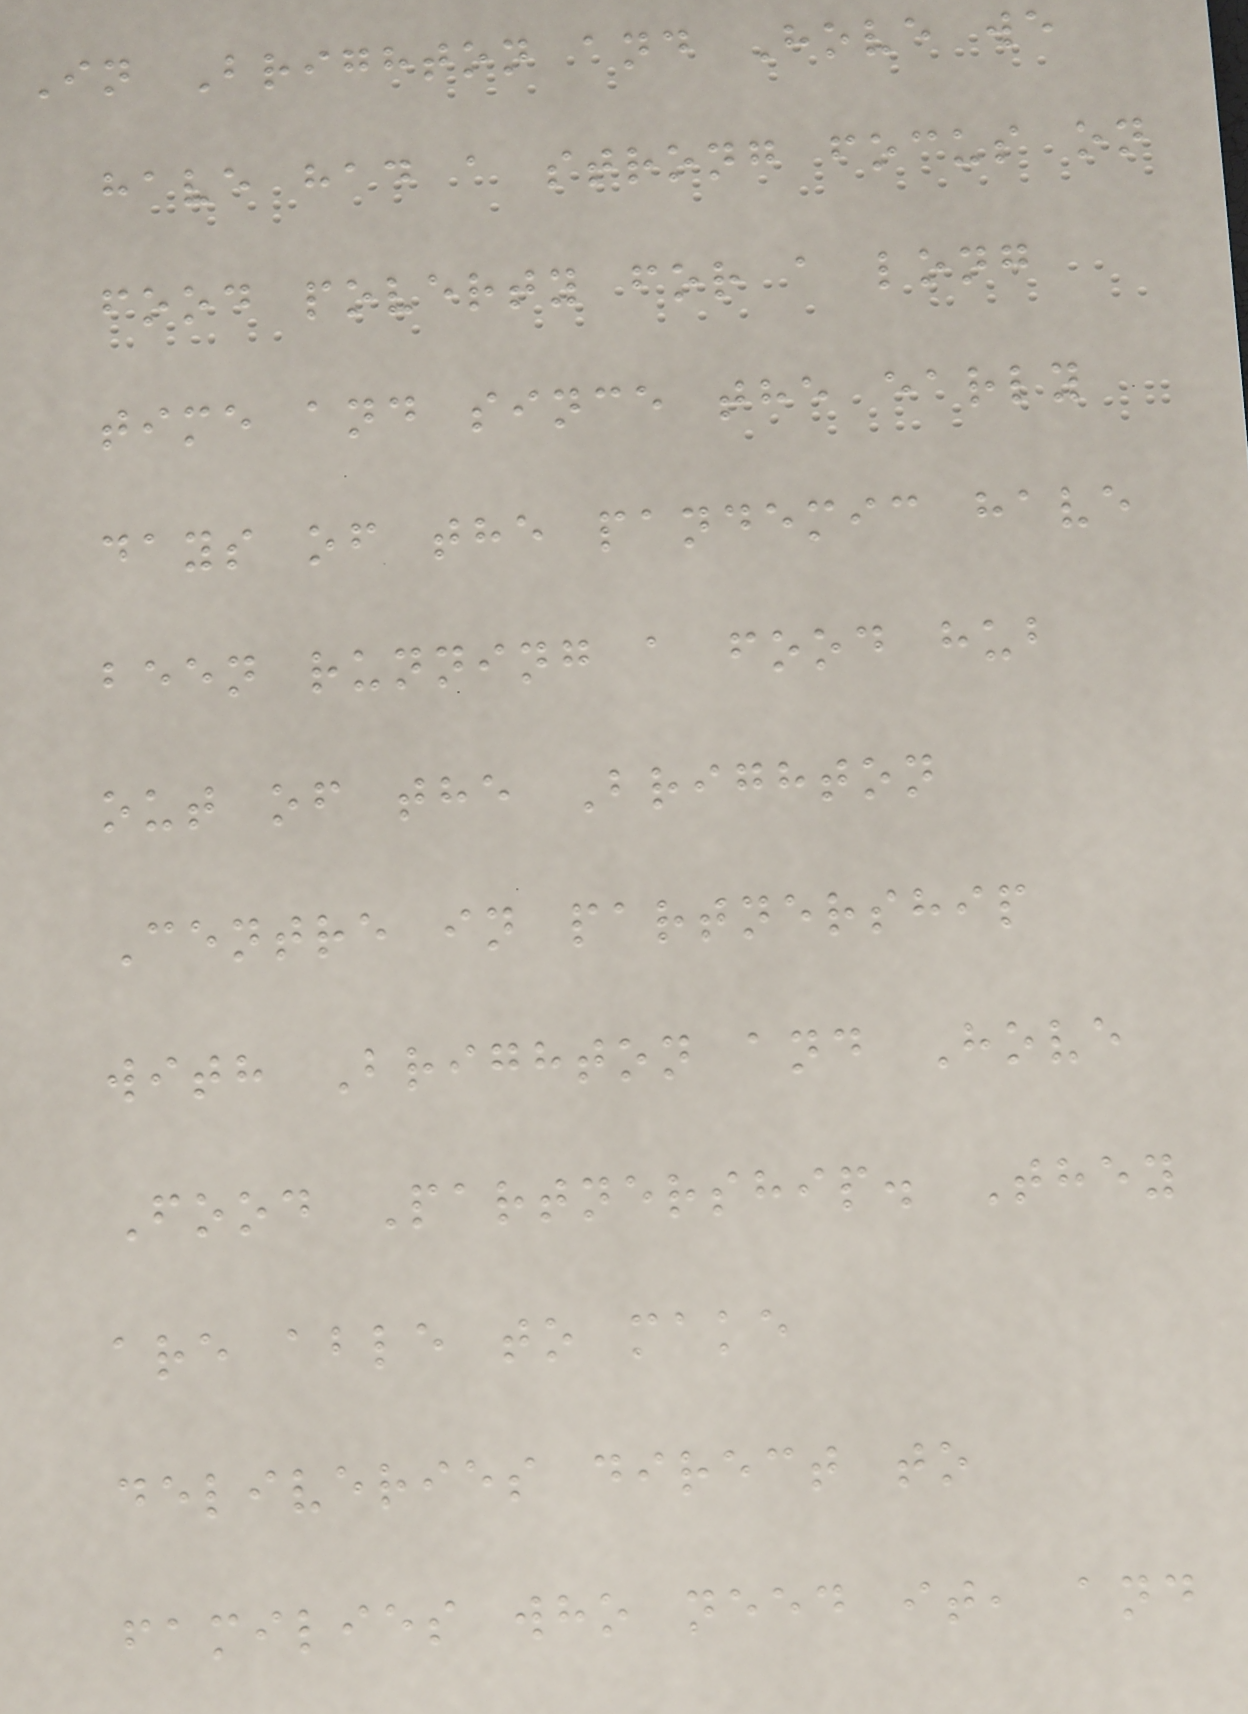In Brighton and Hove we
have had a strong focus on
food poverty for a long
time and since the early
days of the pandemic have
been running a food hub
out of the Brighton
Centre in partnership
with Brighton and Hove
Food Partnership. They
are able to make
deliveries direct to
families who need it, and
